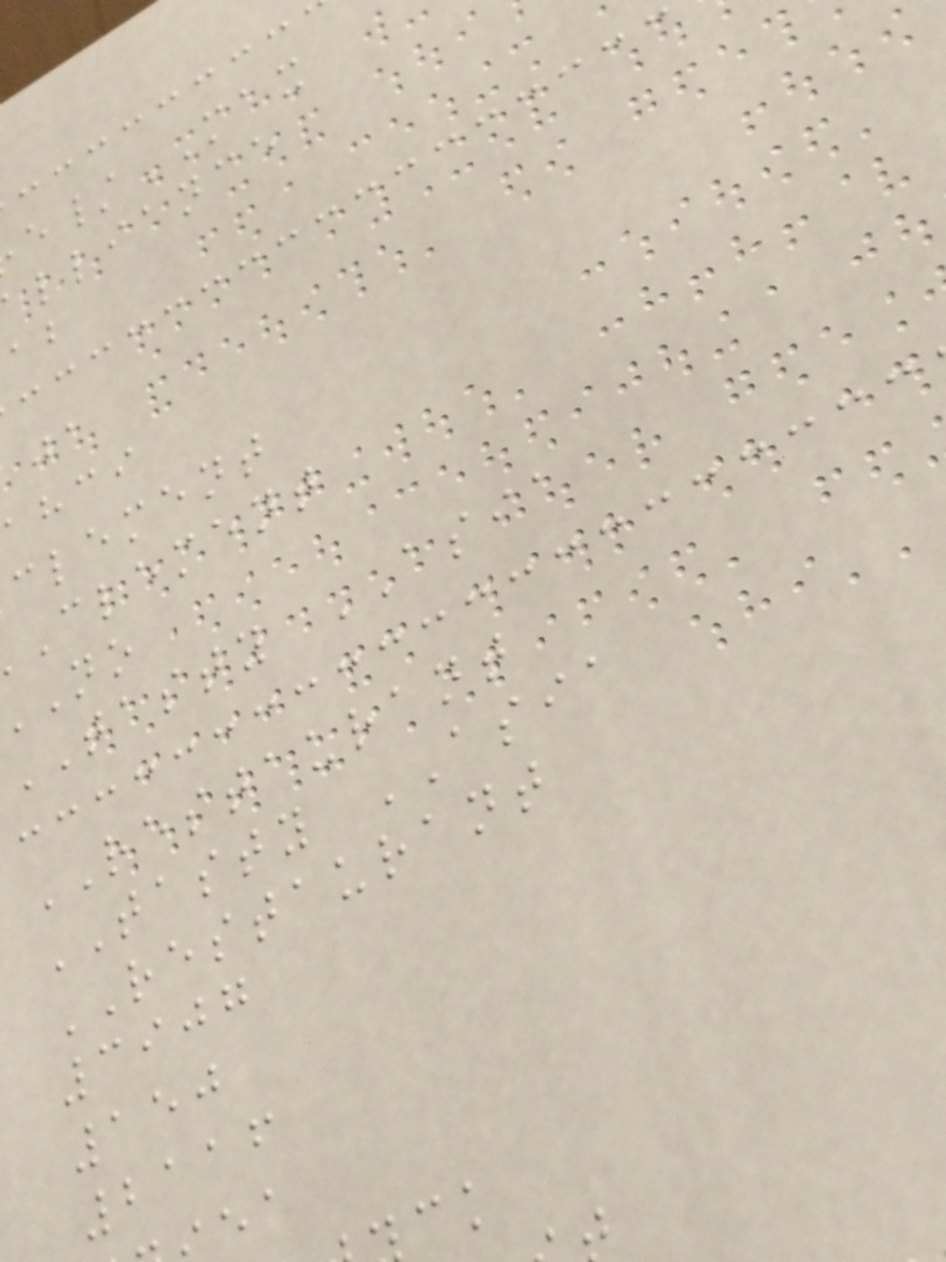/MAX
lliance
ahci
clement
clement
TASTY ASIA
RESTAURANT
TASTY ASIA
RESTAURANT
3907
150
2116
